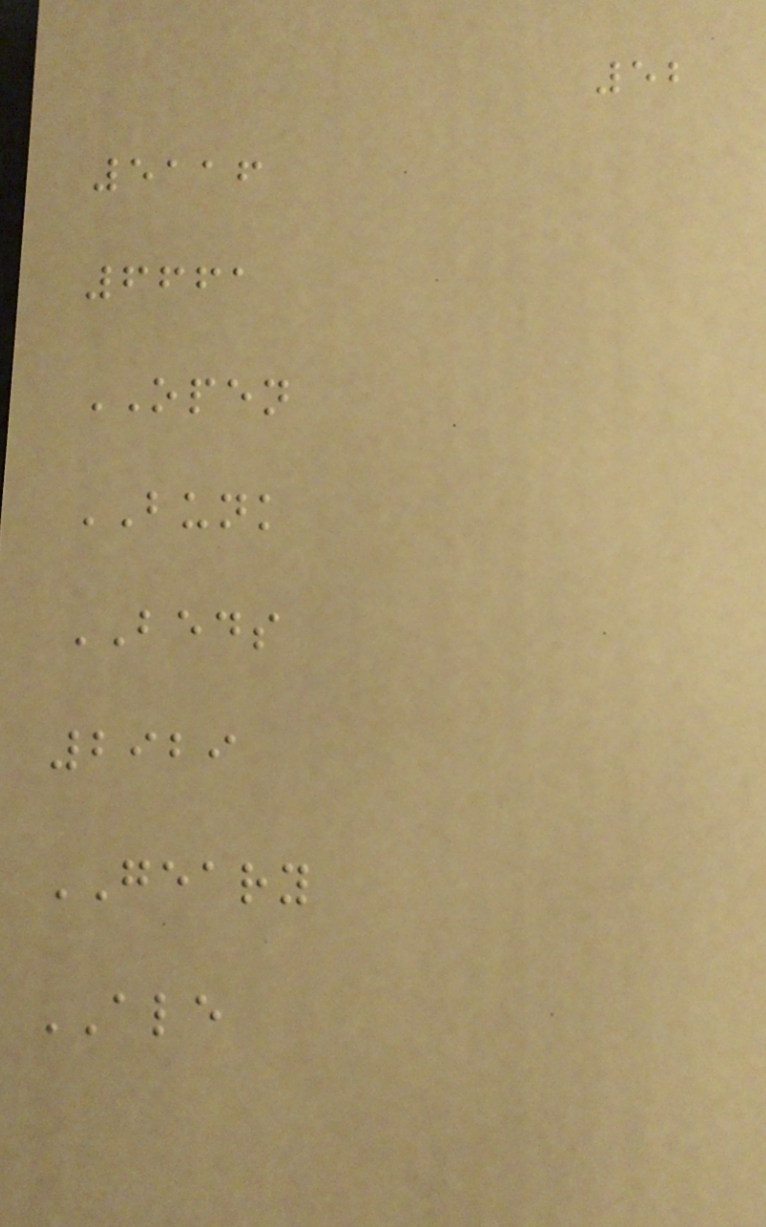52
5116
6661
OPEN
BUNK
BEDS
2929
GEARY
ALE
